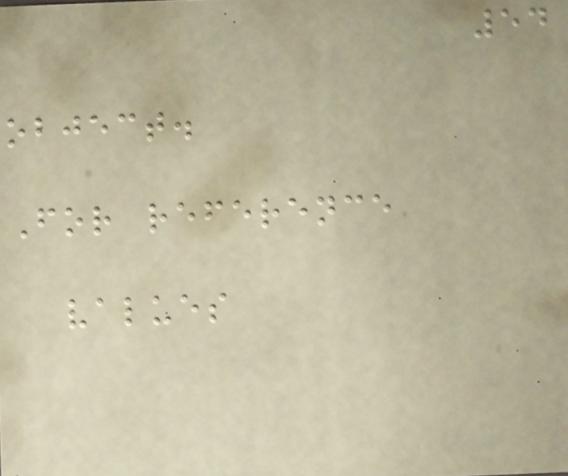54
object.
For reference
values
